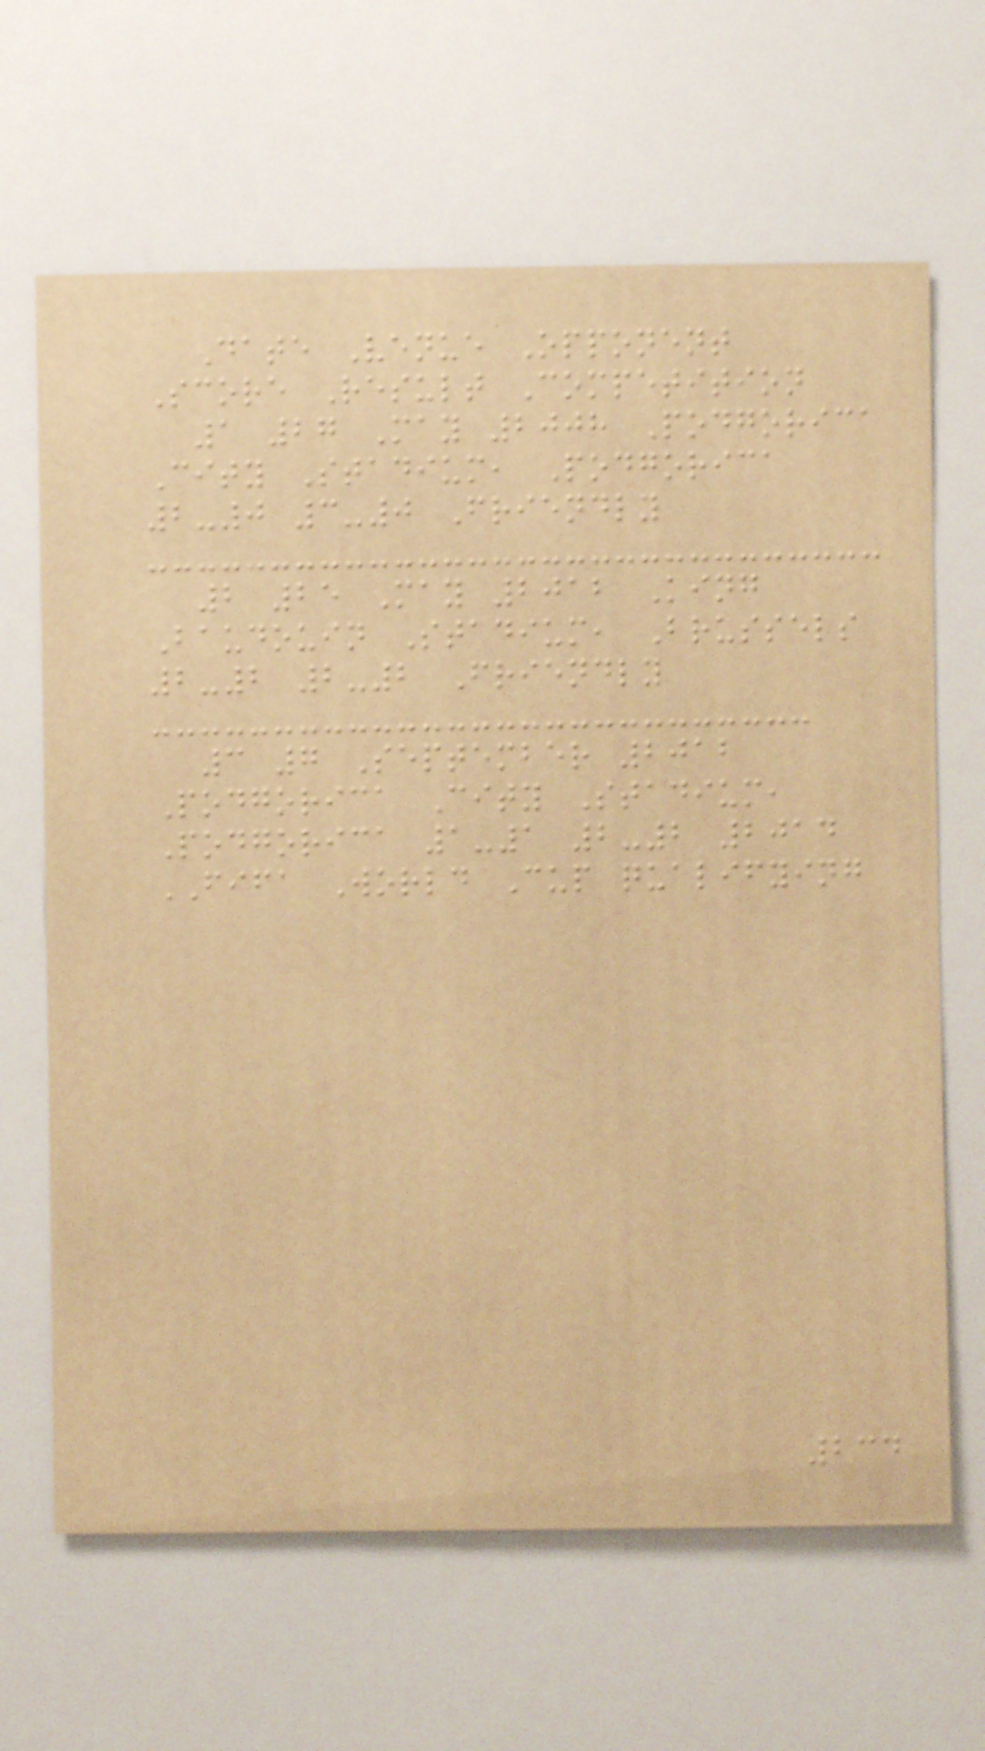Date Venue Opponent
Score Result Competition
1 27 May 2008 Podgorica
City Stadium, Podgorica
2-0 3-0 Friendly
2 25 May 2012 King
Baudouin Stadium, Brussels
2-2 2-2 Friendly
3 7 September 2012
Podgorica City Stadium,
Podgorica 1-1 2-2 2014
FIFA World Cup qualifying
234
